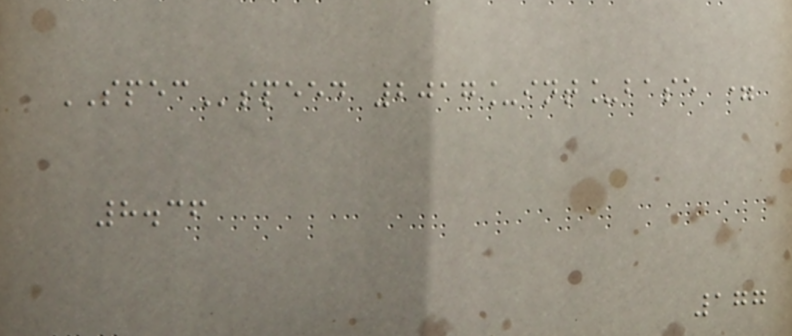SPECspeed 2017_int_base =
8.36
177
